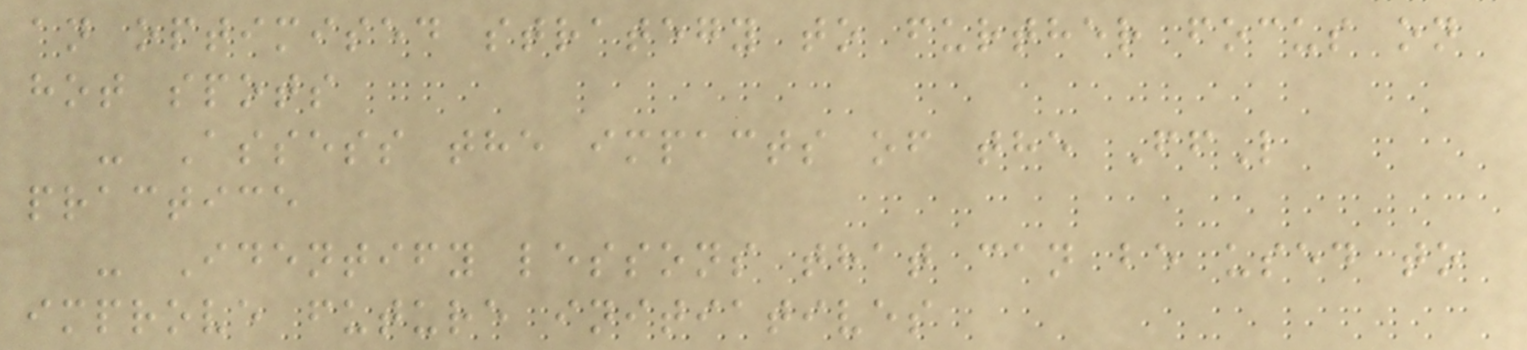an optimised strategy to further focus on
hot spots
- Assess the impacts of the FfL
practice
- Identify lessons that can be used to
improve future initiatives
